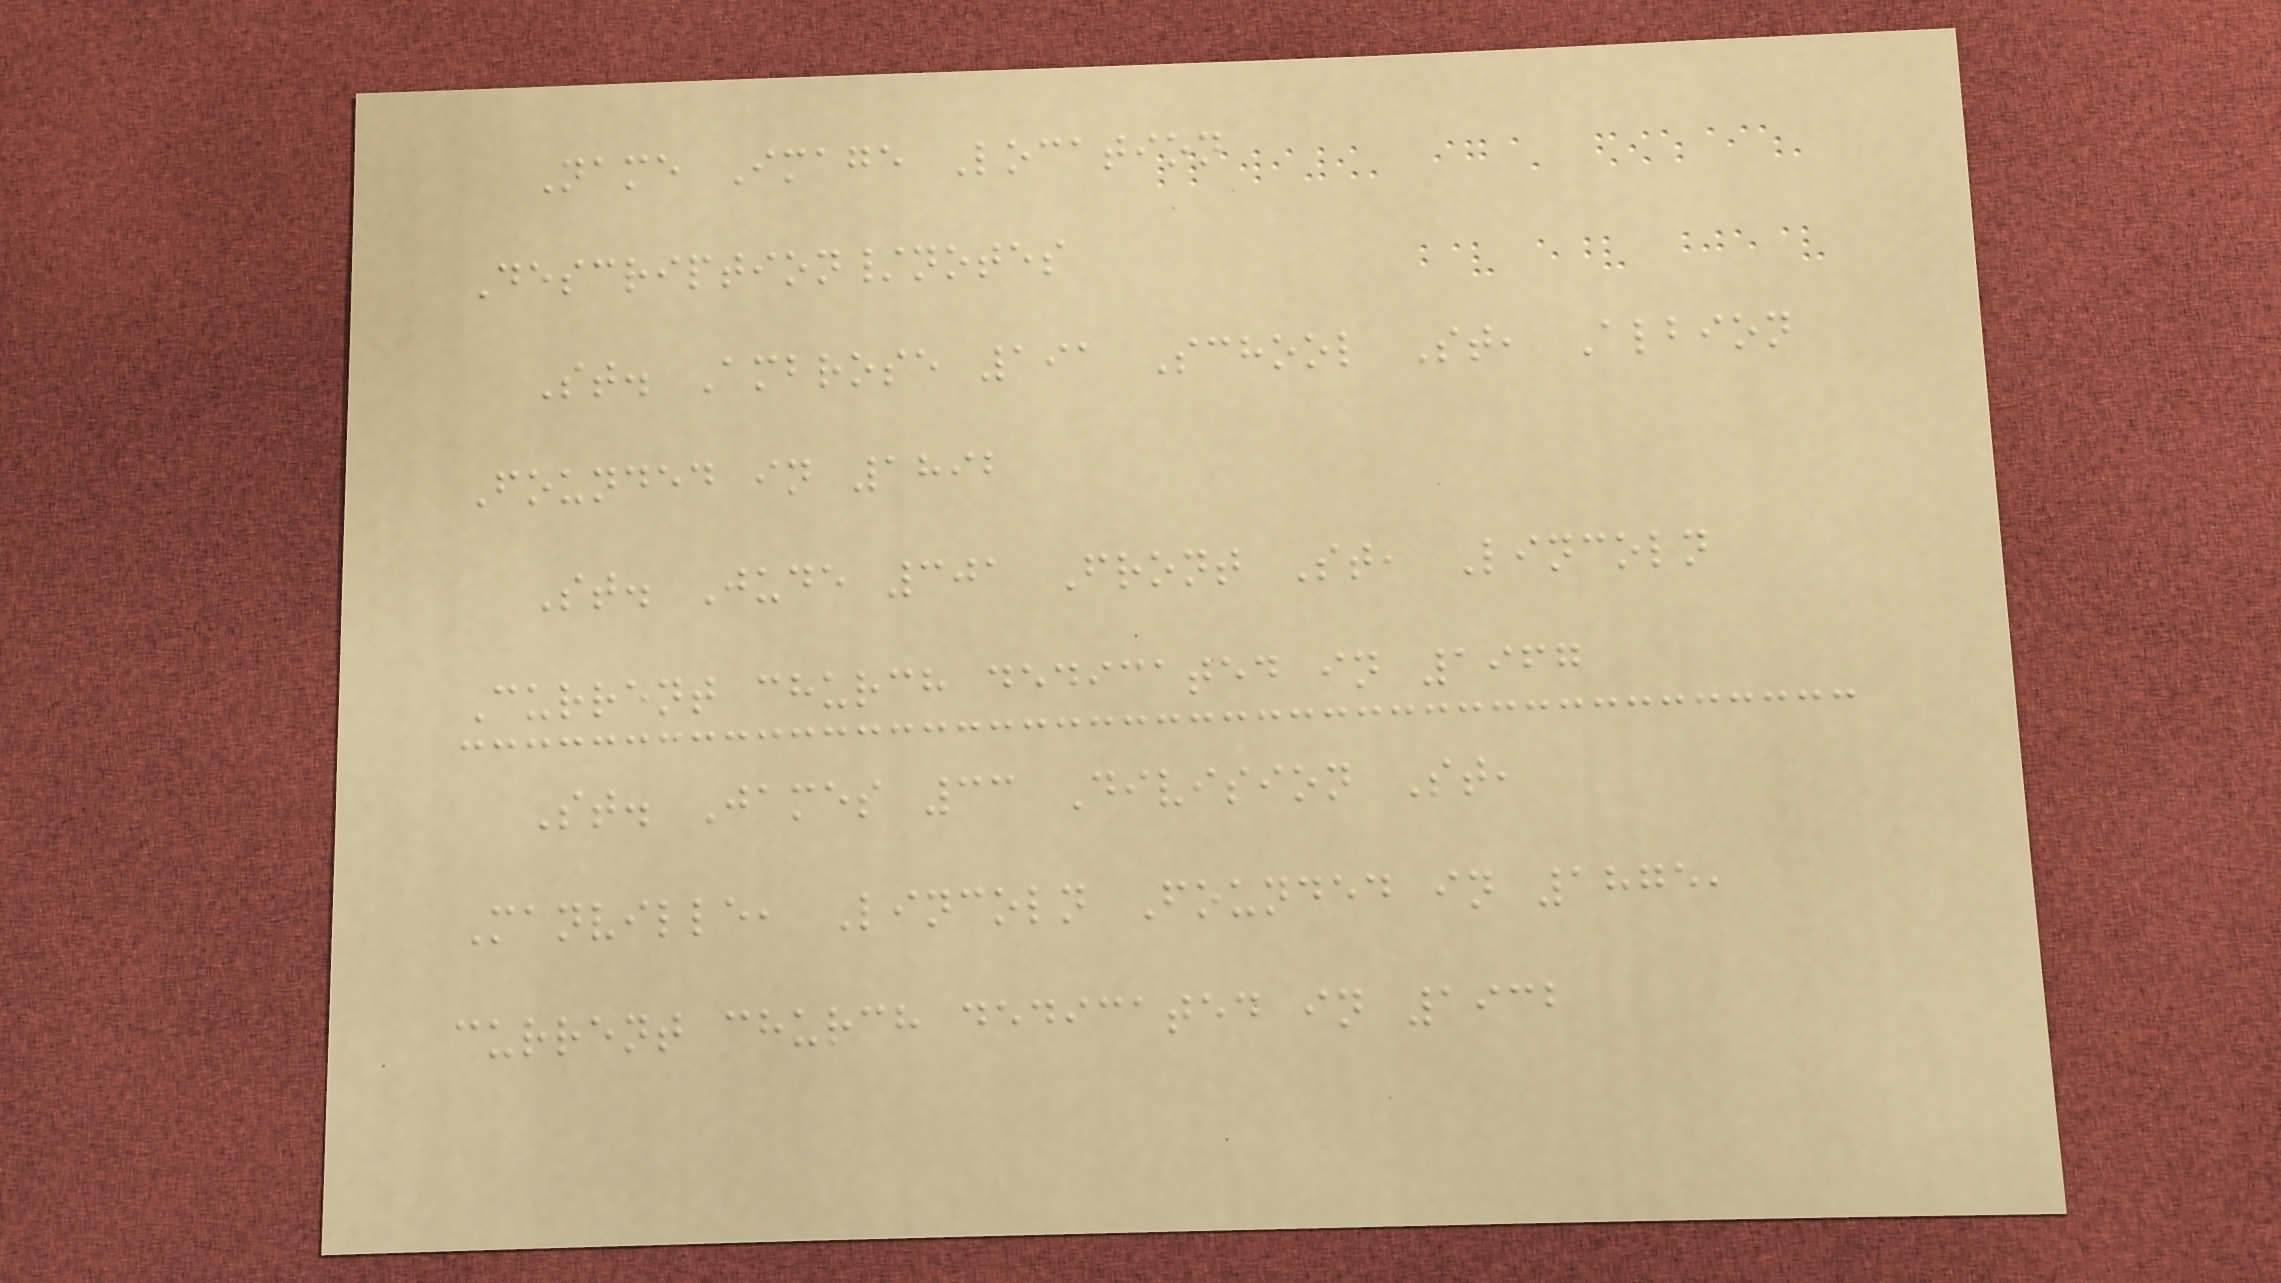Name Image Location
Description/notes
St. Ambrose 191 School St, Albion
Founded in 1892
St. Jude 301 Front St, Lincoln
Current church dedicated in 1967
St. James 33 Division St,
Manville, Lincoln Founded in 1875,
current church dedicated in 1932
